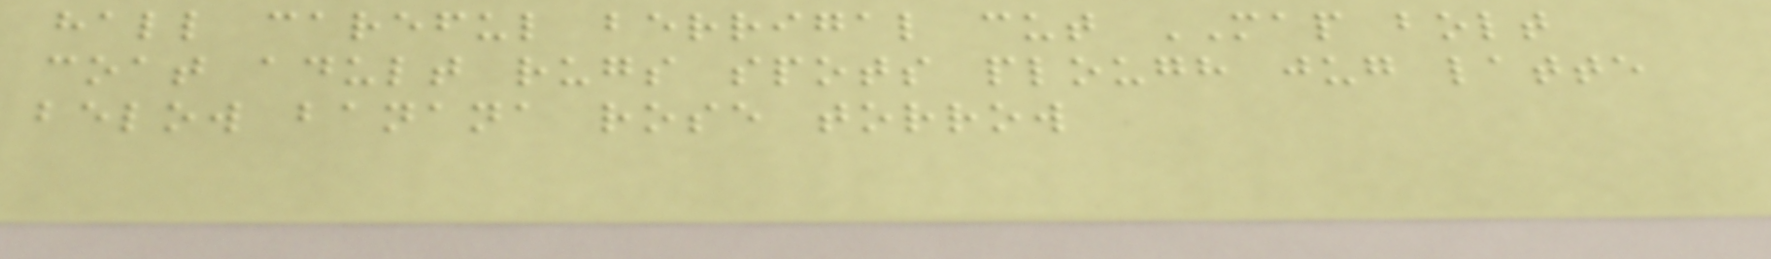hall careful berrigal cut MAP bolt
coat adult rugs spots plough jug latte
below banana rose torrow
